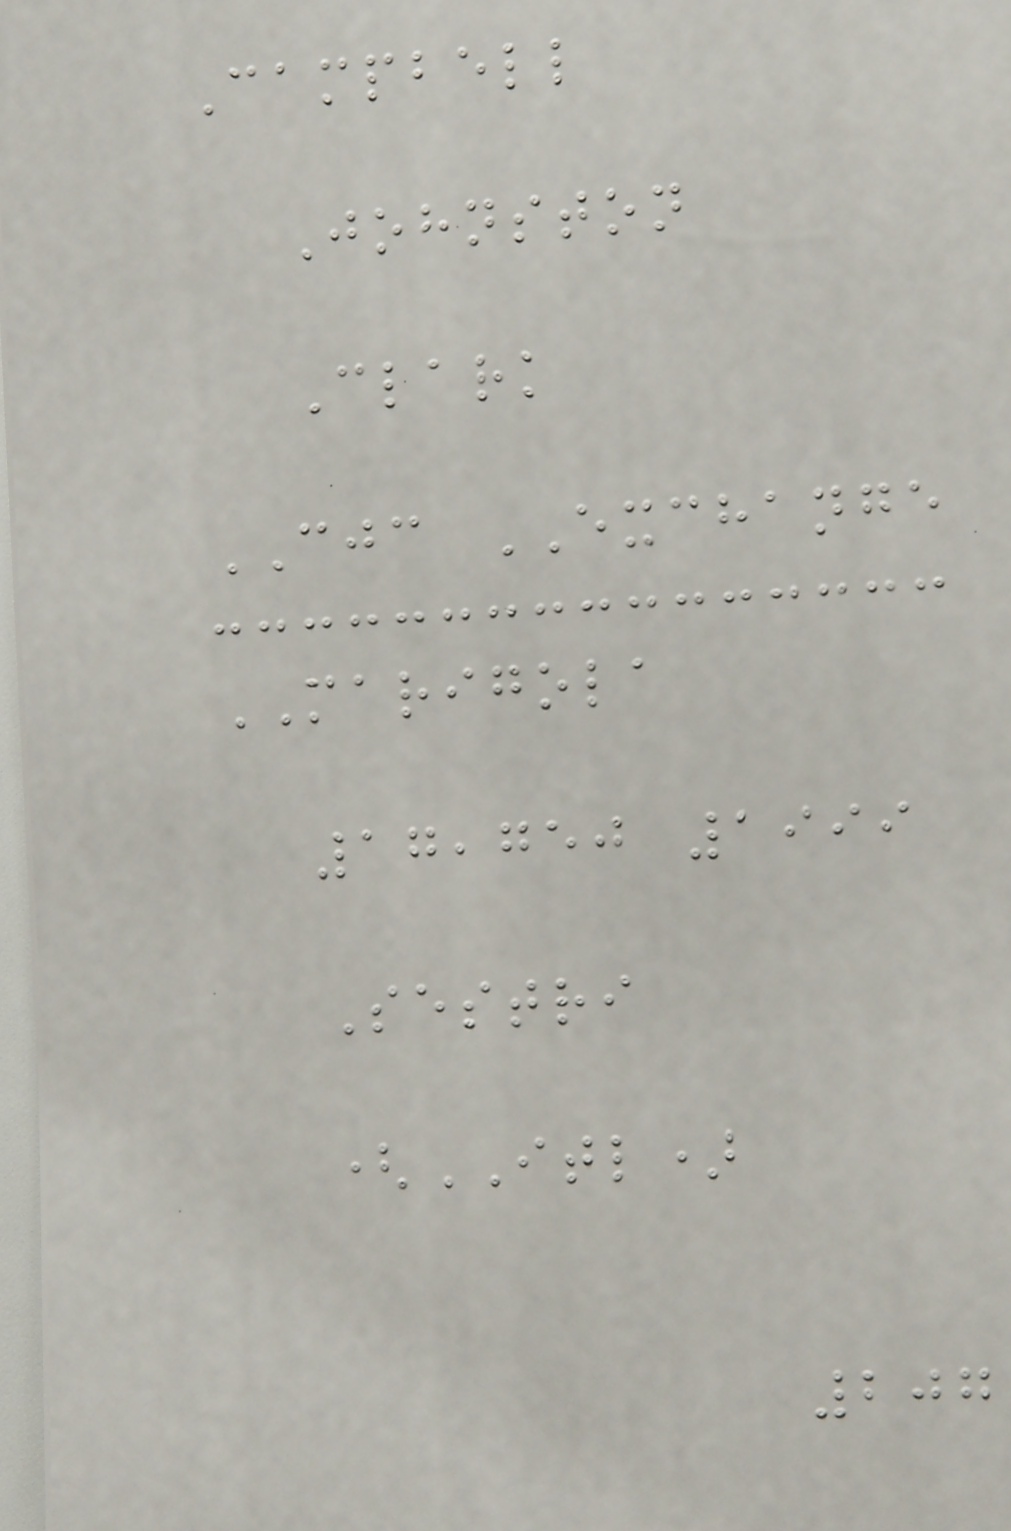Campbell
Johnston
Clark
CJC EXCHANGE
MARIGOLA
17,750 1999
Sestri
(ITL)
207
